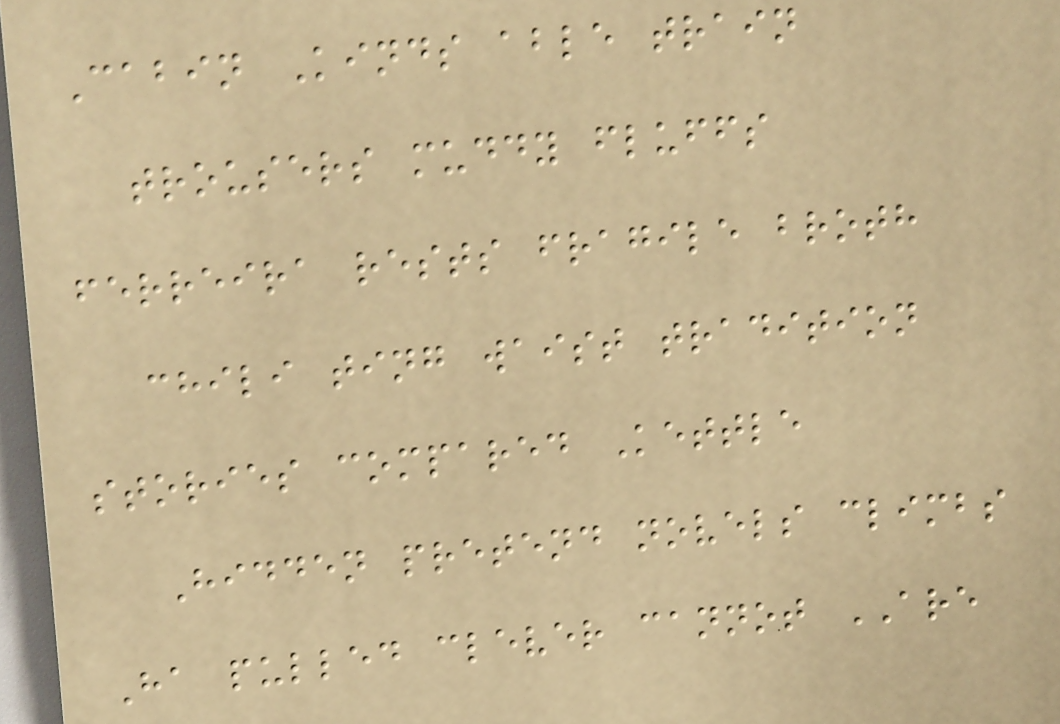Cabin Kinds able train
trousers muddy fluffs
ferreira rests fragile broth
chili ting waist tradition
stories compared Kettle
Hidden pretend novels climbs
Ha pulled clever cannot ARE
